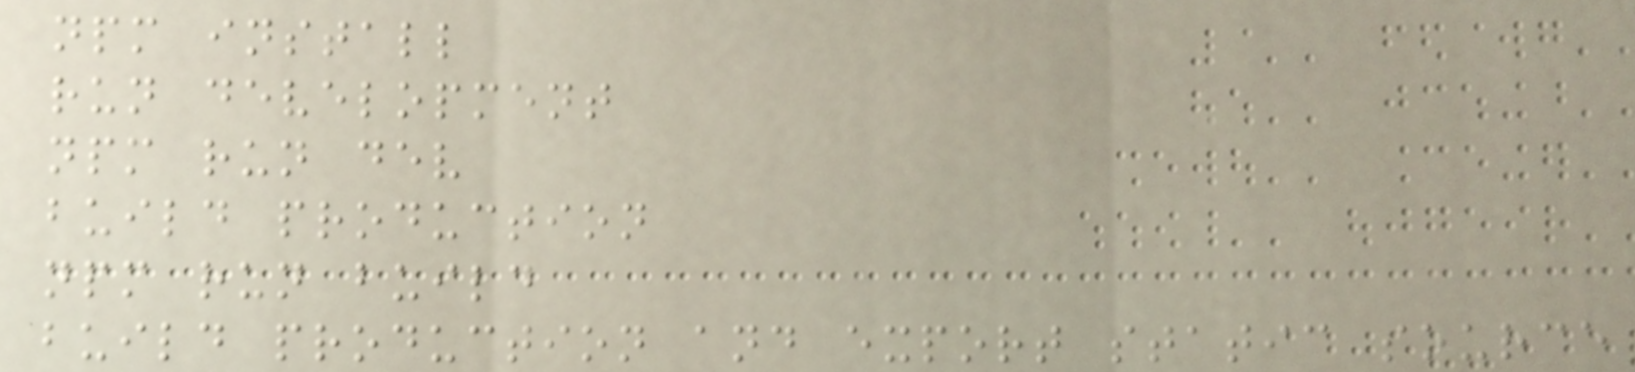npm install
run development
npm run dev
build production
npm run build
build production and export static source
